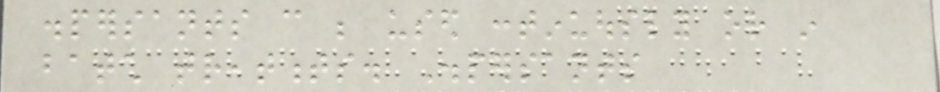dispersants can be used continuously or in
batch treatments. Dispersants
